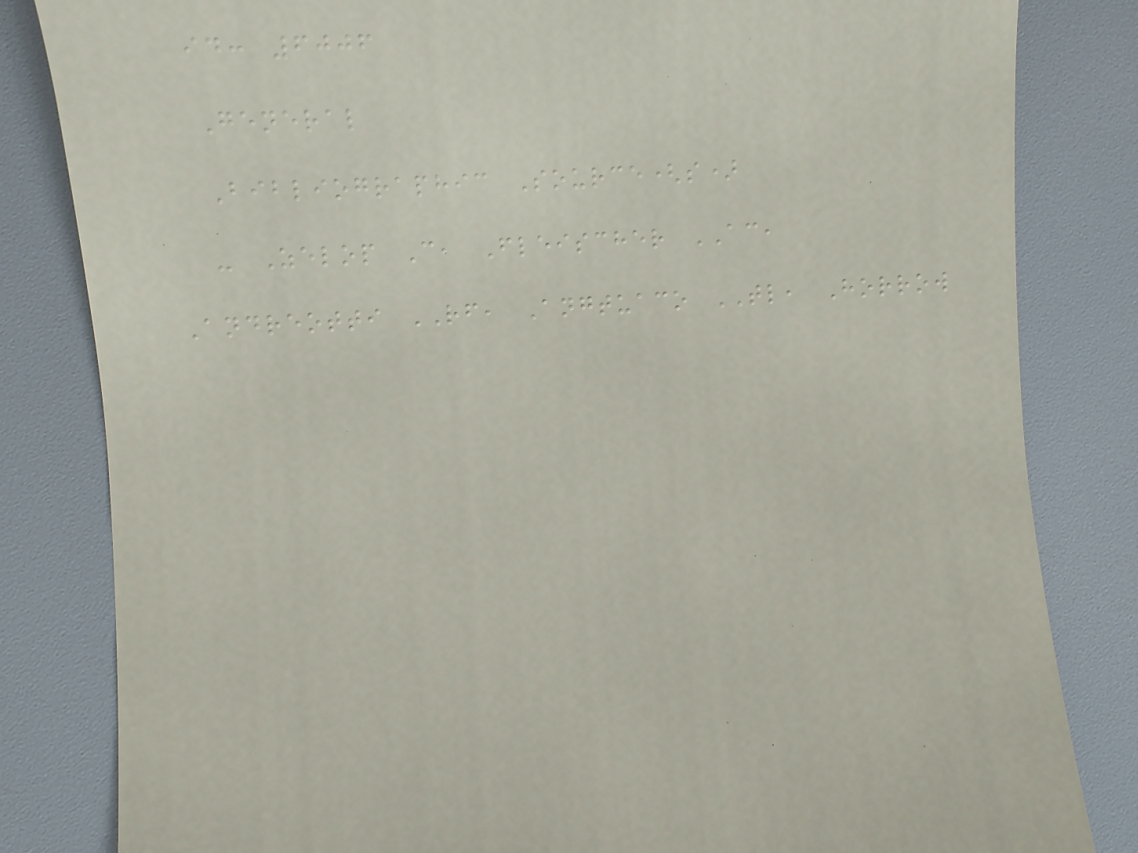id: 6006
General
Bibliographic Source(s)
- Zelop C, Fleischer AC,
Andreotti RF, Angtuaco TL, Horrow
